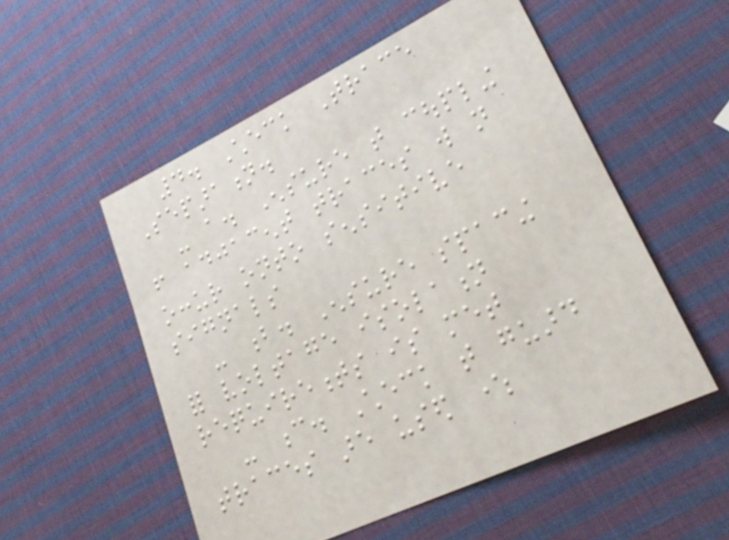4. Check Trace
Separation.
- a. Ensure that coupling
from adjacent traces will not
occur onto sensitive
signals
- b. Ensure spacing
for voltage isolation
requirements is met
- c. Check that guard
traces are used where
